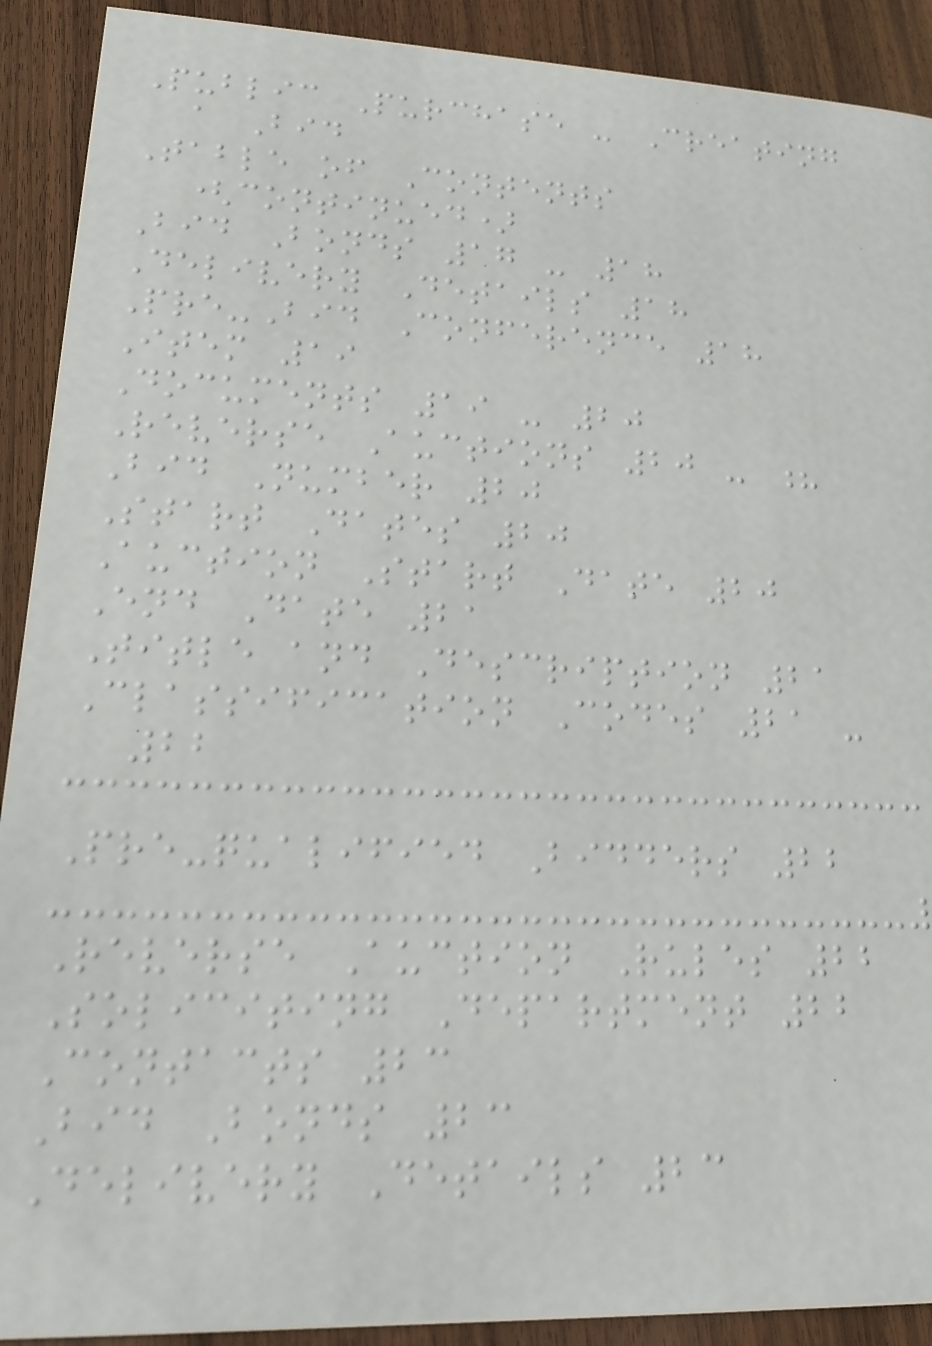Public Purchase - Creating
a Bid
Table of Contents
(continued)
Bid Bonds 17 - 18
Delivery Details 18
Pre-Bid Conference 18
Item 19
Documents 19 - 20
Reverse Auctions 20 - ?
Bid Number 20
Start Dates 20
Auction Start Date 20
End Date 21
Title and Description 21
Classification Codes 21 -
22
Pre-qualified Bidders 22
Reverse Auction Rules 22
Soliciting Department 22
Contacts 23
Bid Bonds 23
Delivery Details 23
